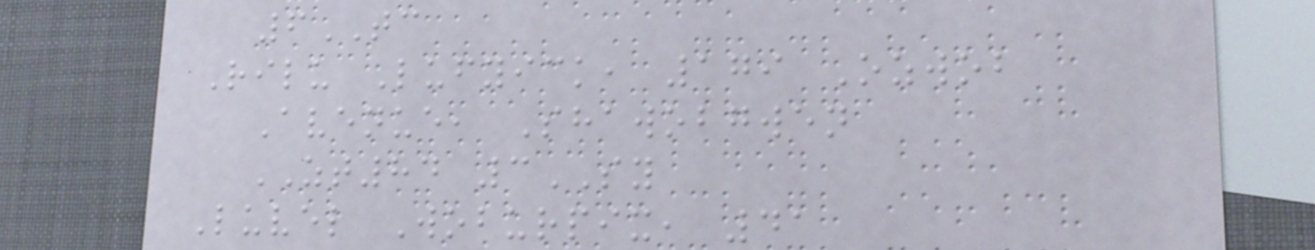6TC
Rilu Lufyick, 179 Ozwob
Avenue, Shawobgwen
ZT84 3SY
Luvel Woburpix, 41
